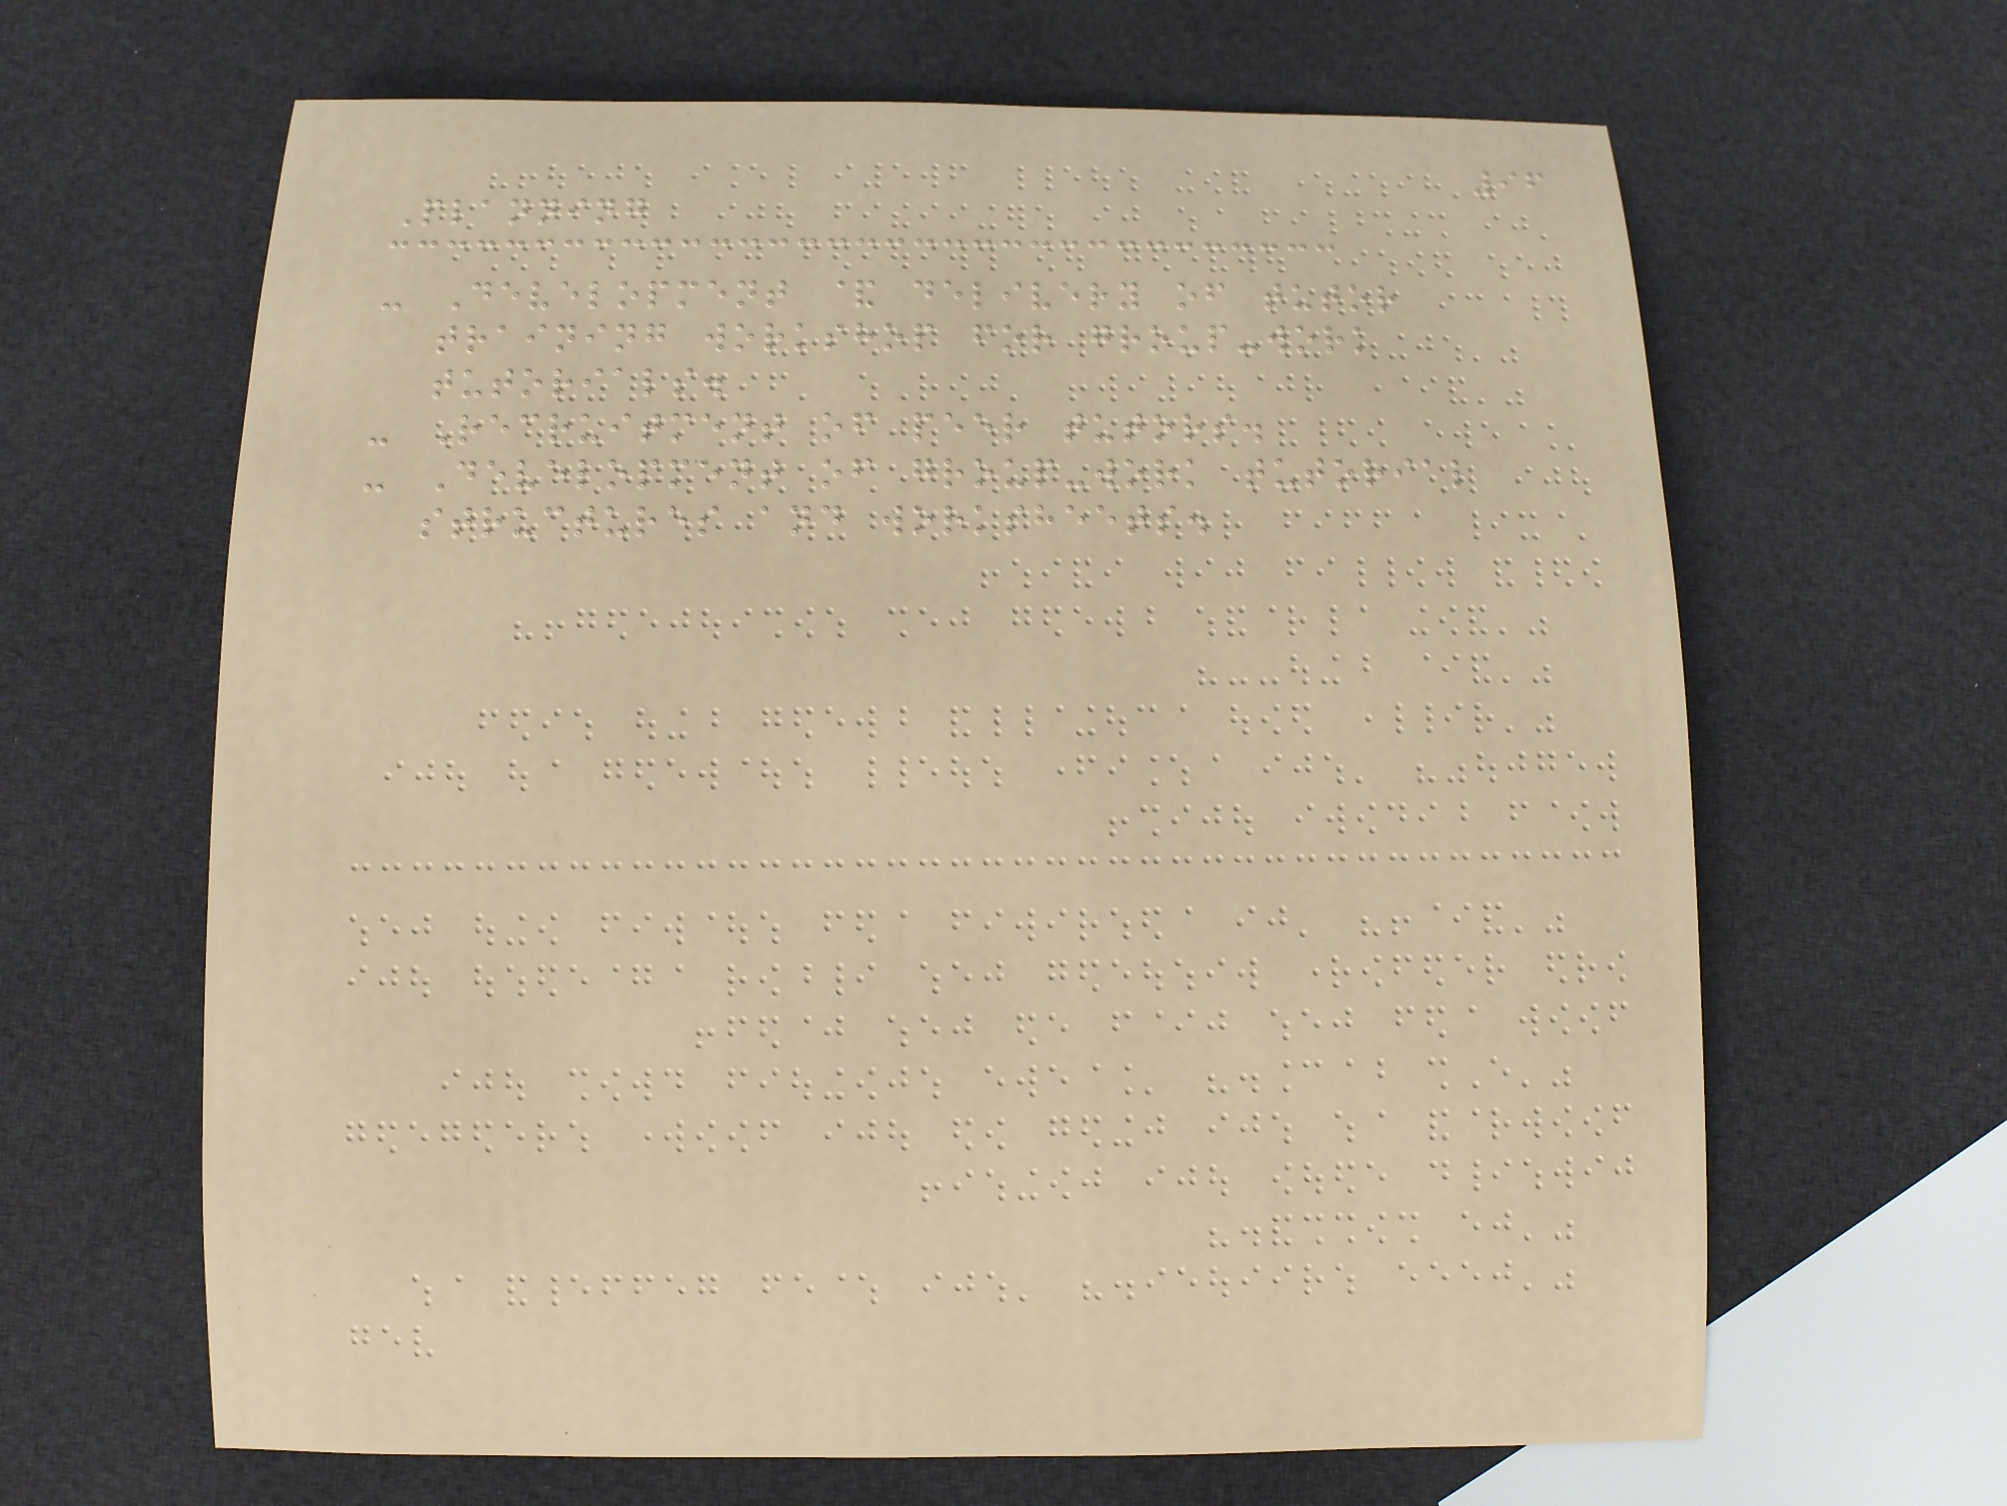96
Planning
- Development & delivery of tutor
training workshop for group-work
tutorials.
- Recruitment of peer tutors.
- Development of group-work tutorial
structures and worksheets.
